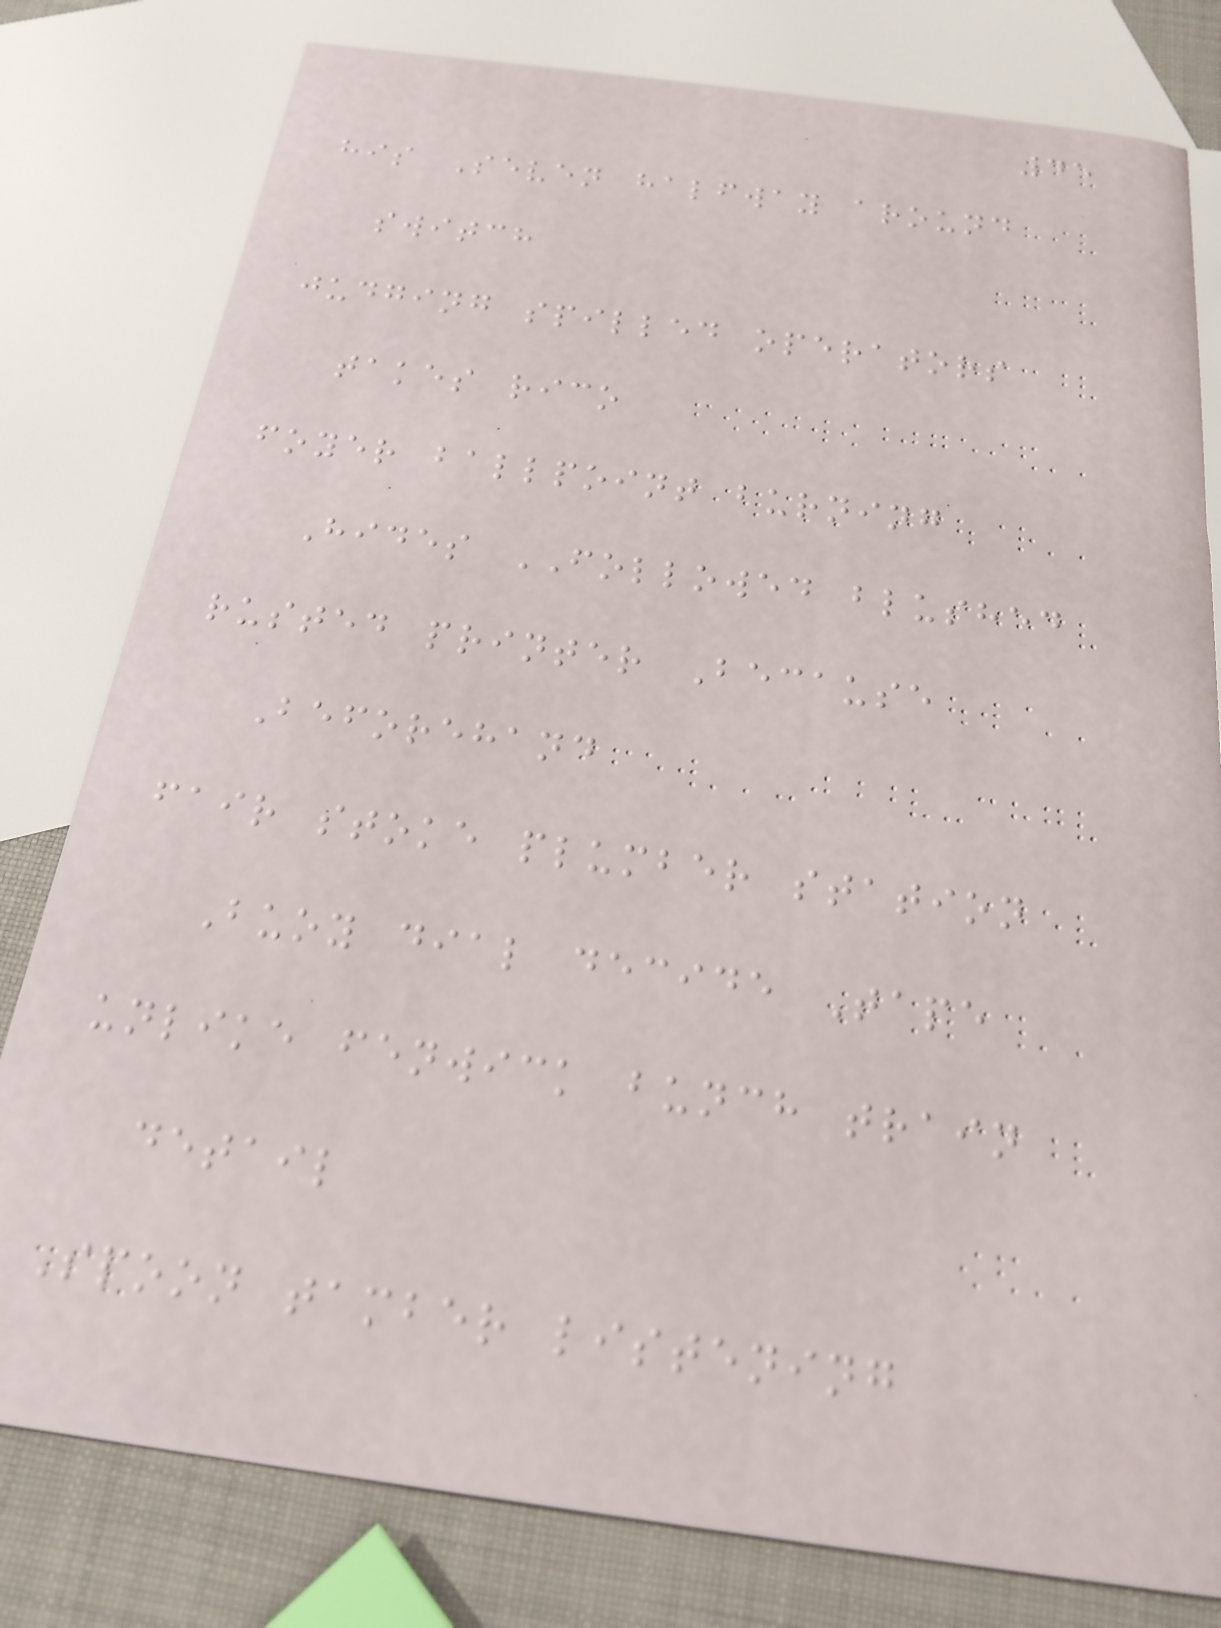45
his Seven halfway around
switch
judging spilled operators
takes rico
foyer ballpoint burning
Hides FOLLOWED blushed
rusted printer Because
Beforehand
fair stoke plumber station
Buoy dial decide Tape
unlike fenwick bunch train
detail
Spoon tamber listening
